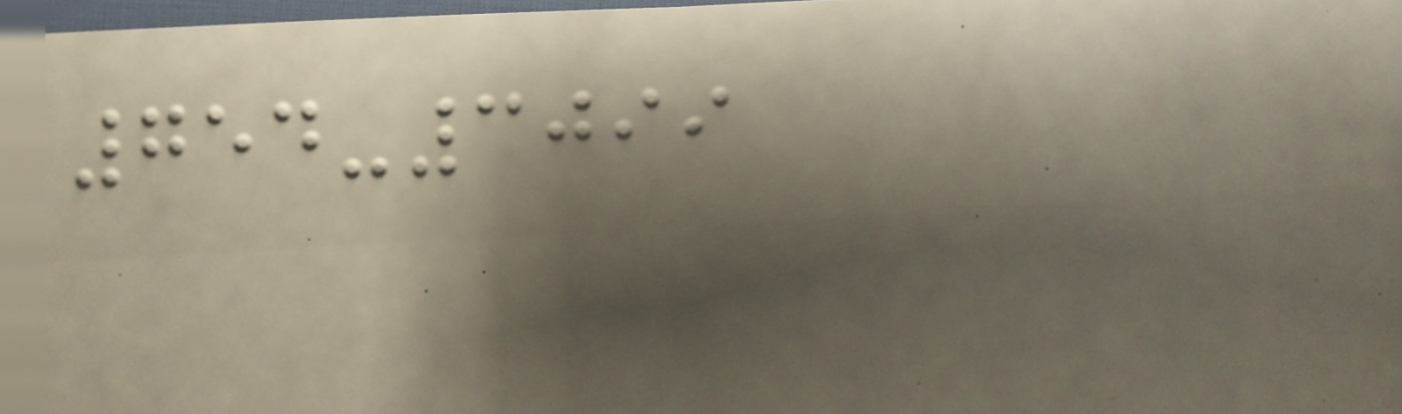754-3099
